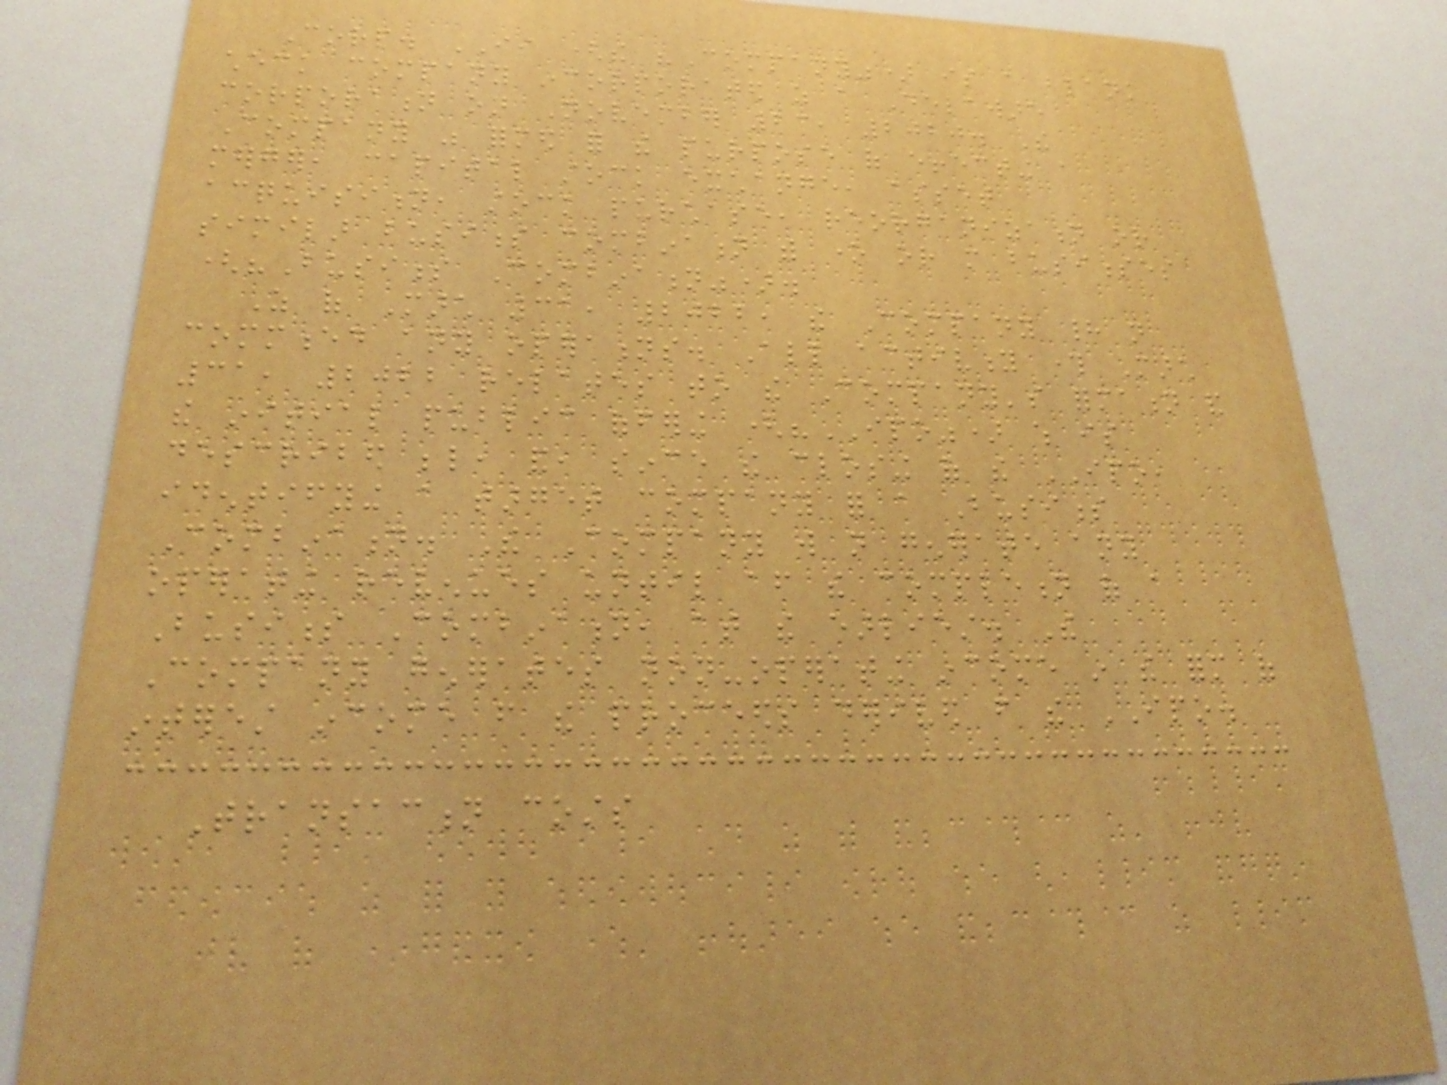Corp. II (the "Company") is a blank
check company incorporated as a Delaware
corporation on November 23, 2020. The
Company was formed for the purpose of effecting a
merger, capital stock exchange, asset
acquisition, stock purchase, reorganization or
similar business combination with one or more businesses
("Business Combination").
As of March 31, 2022, the Company had not
commenced any operations. All activity through March
31, 2022 relates to the Company's formation and
the initial public offering ("IPO") which is
described below, and, since the closing of the IPO,
identifying a target company for a Business
Combination. The Company will not generate any
operating revenues until after the completion of a
Business Combination, at the earliest. The
Company generates non-operating income in the form of
interest income from the proceeds derived from the IPO.
Transaction costs
